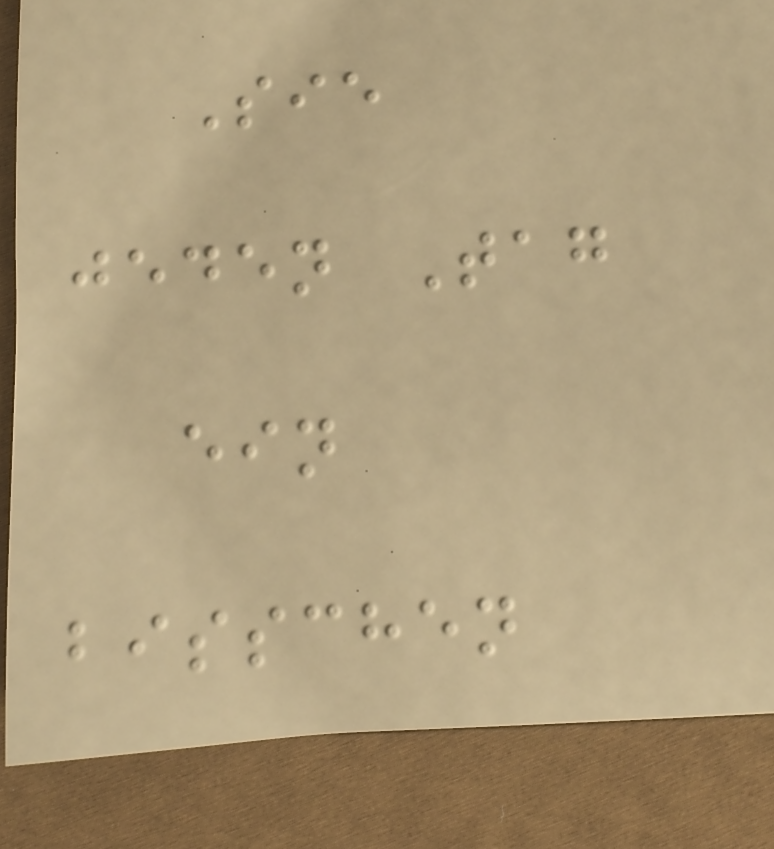Sie
jeden Tag
ein
bisschen
